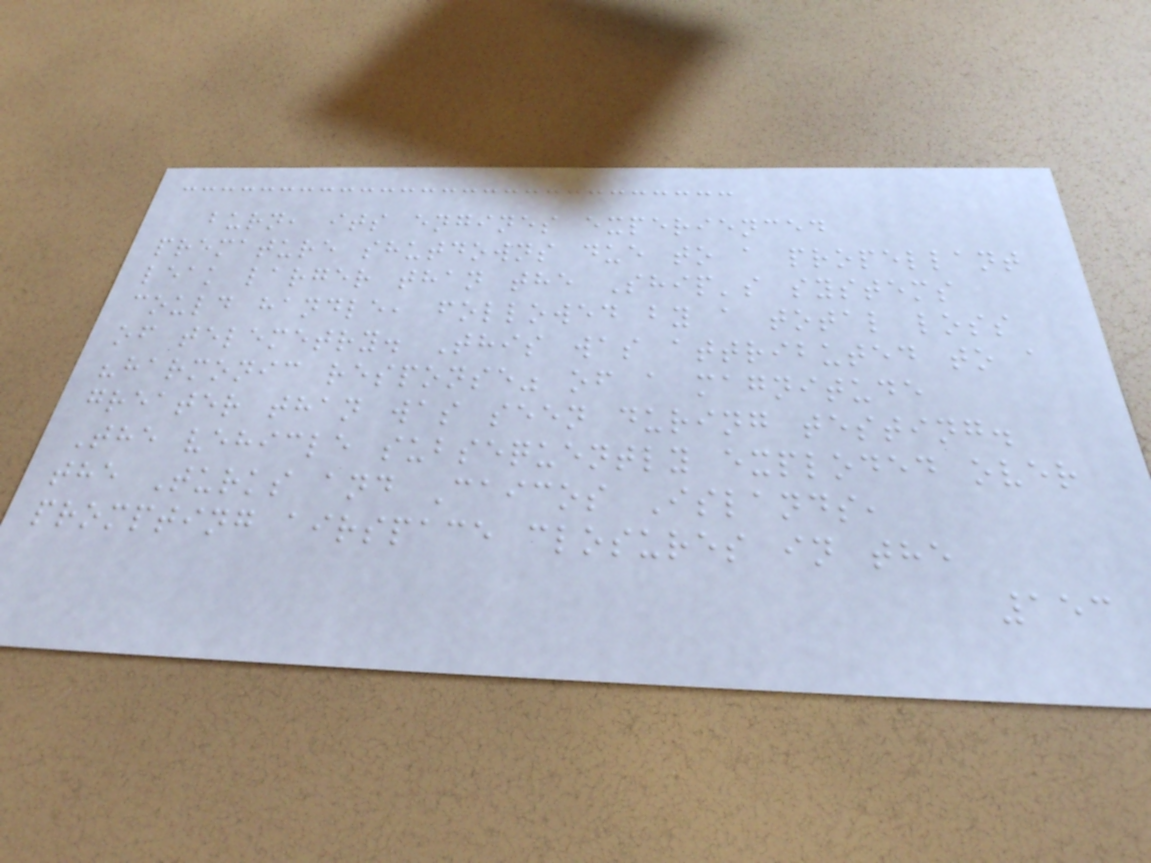burn, its engines experienced
premature shutdowns due to a propellant
leak larger than the Ship's systems
could handle, followed by a total loss
of telemetry. This was attributed to a
"harmonic response" of a magnitude
greater than was seen during testing.
The vehicle subsequently exploded over
the Turks and Caicos Islands,
prompting airspace closures in the
153
